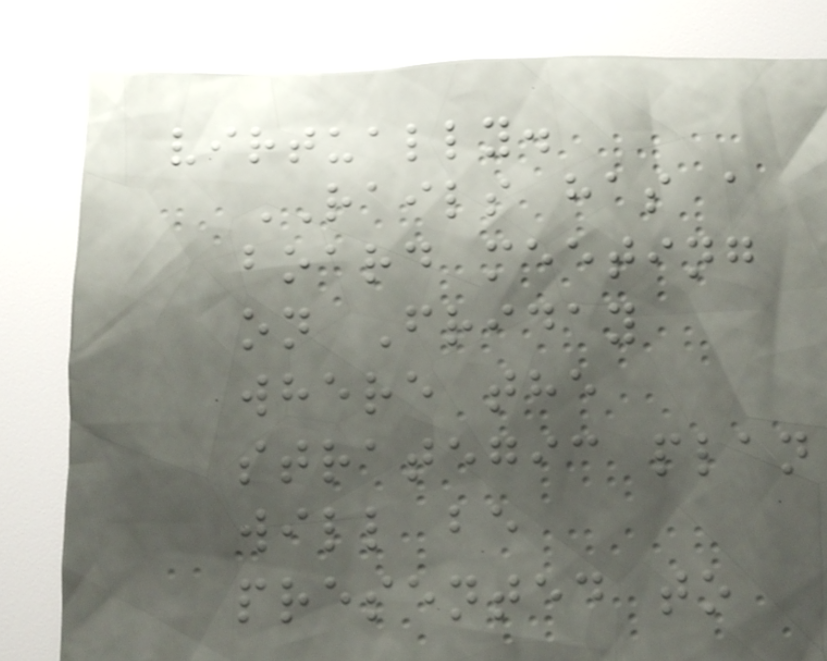virtually.
RAILS has a
board meeting
on Friday
where the
strategic plan
will be
presented to
